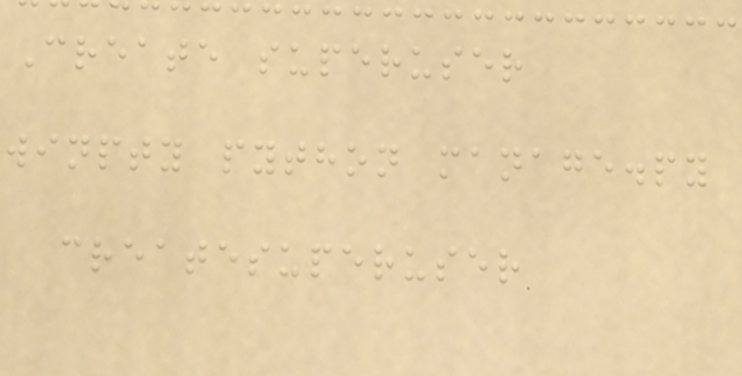Create superuser
winpty python manage.py
createsuperuser
